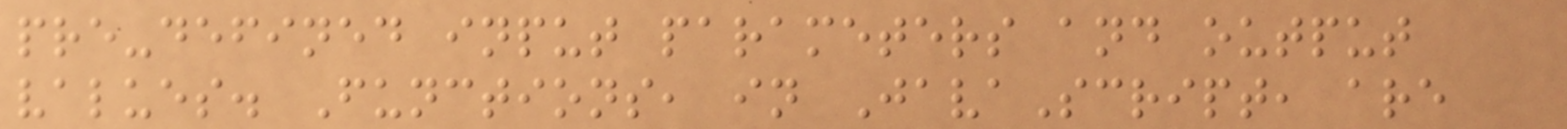pre-defined input parameters and output
values. Functions, in JavaScript, are
